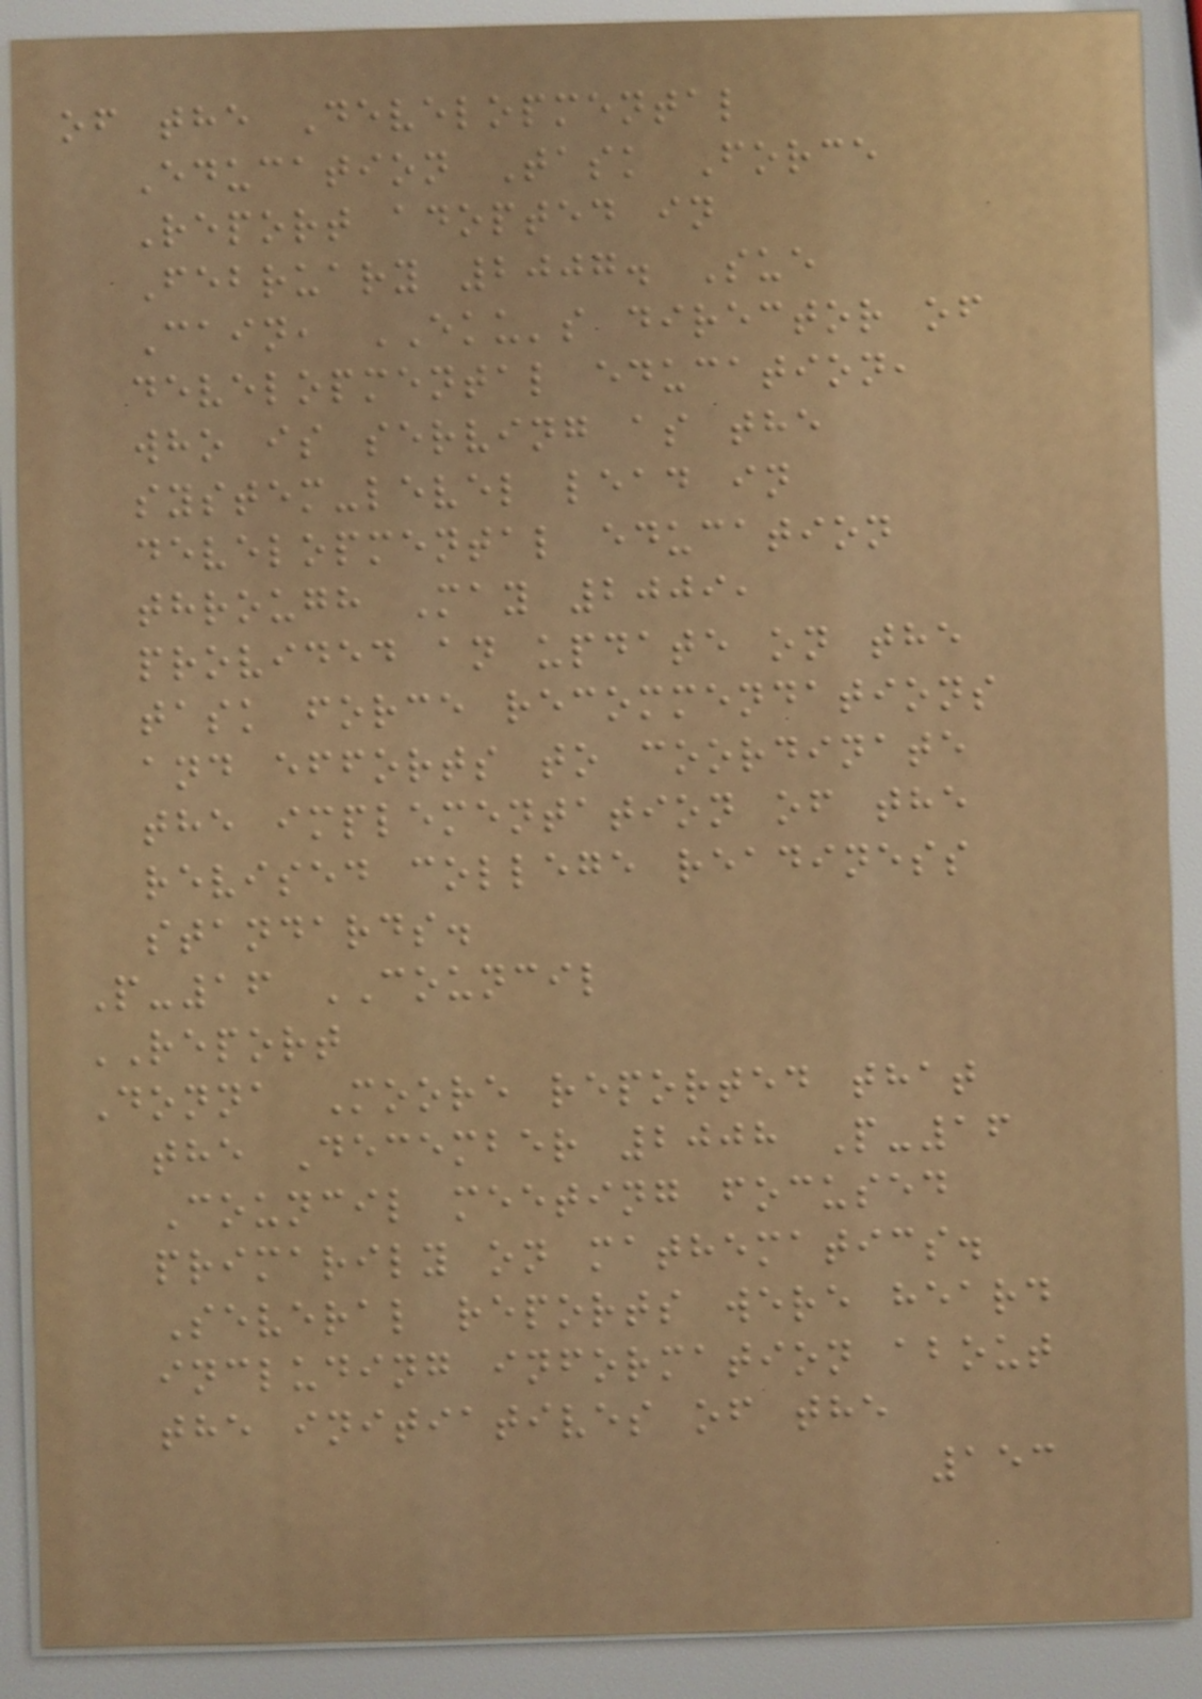of the Developmental
Education Task Force
Report adopted in
February 2007. Sue
Cain, EKU's director of
developmental education,
who is serving as the
system-level lead in
developmental education
through May 2009,
provided an update on the
task force recommendations
and efforts to coordinate
the implementation of the
revised college readiness
standards.
P-16 COUNCIL
REPORT
Donna Moore reported that
the December 2008 P-16
Council meeting focused
primarily on mathematics.
Several reports were heard
including information about
the initiatives of the
153
